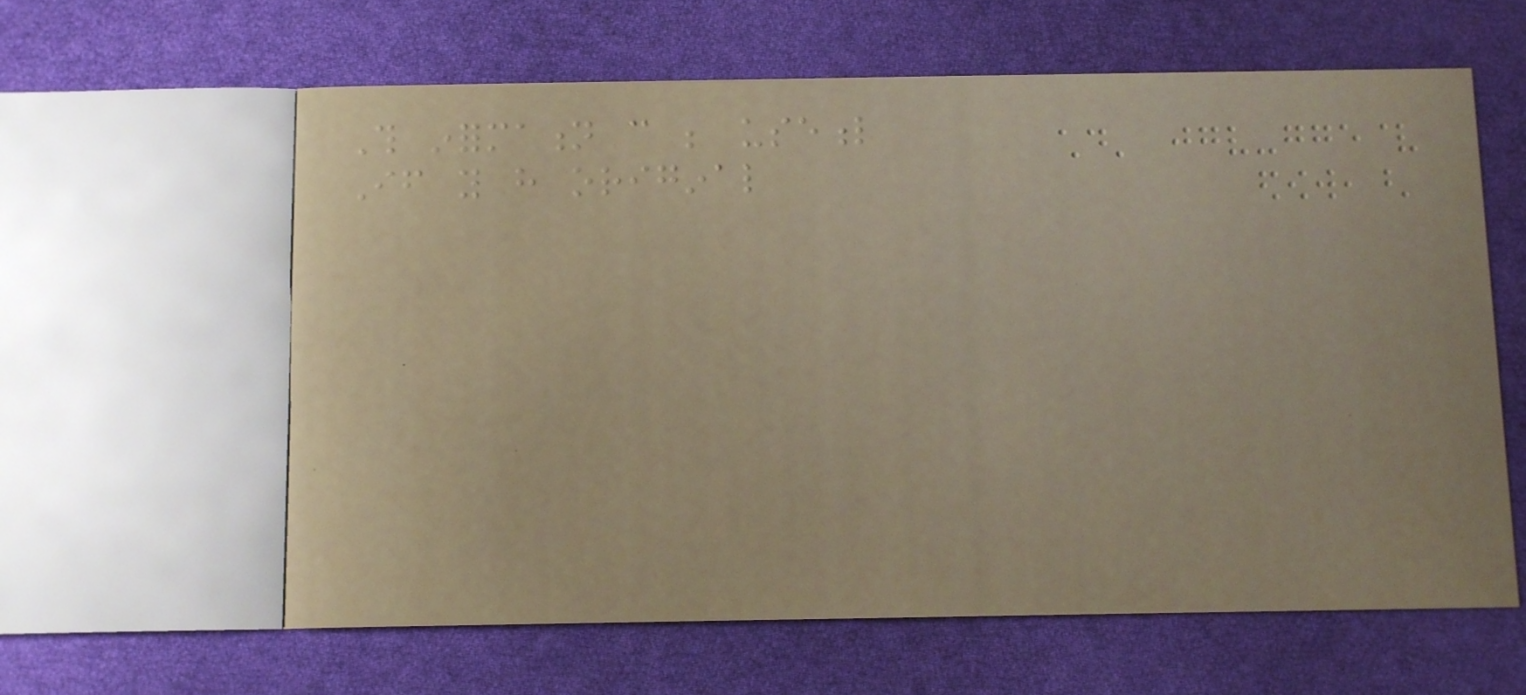This information can be useful
If you have original
